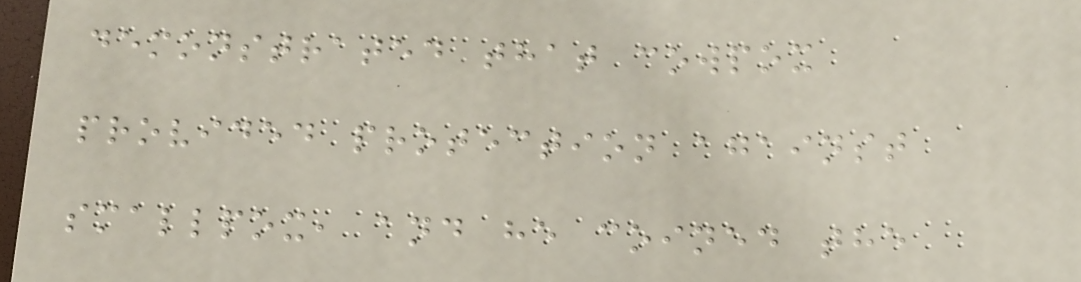demonstrated that cowpox
provided protection against
smallpox, and he coined the
